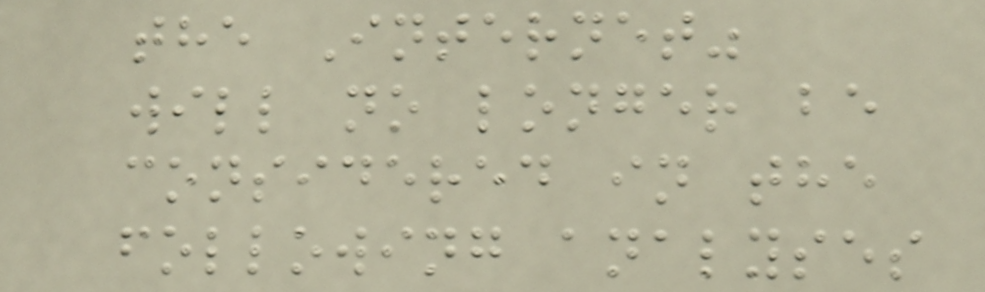the Internet"
will no longer be
considered in the
following analyses
